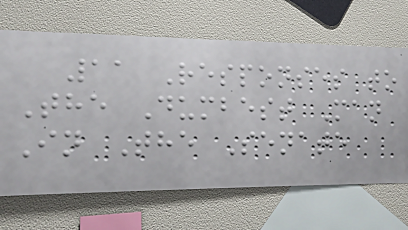11 Responses to
The Dumbest Man
In The Senate
